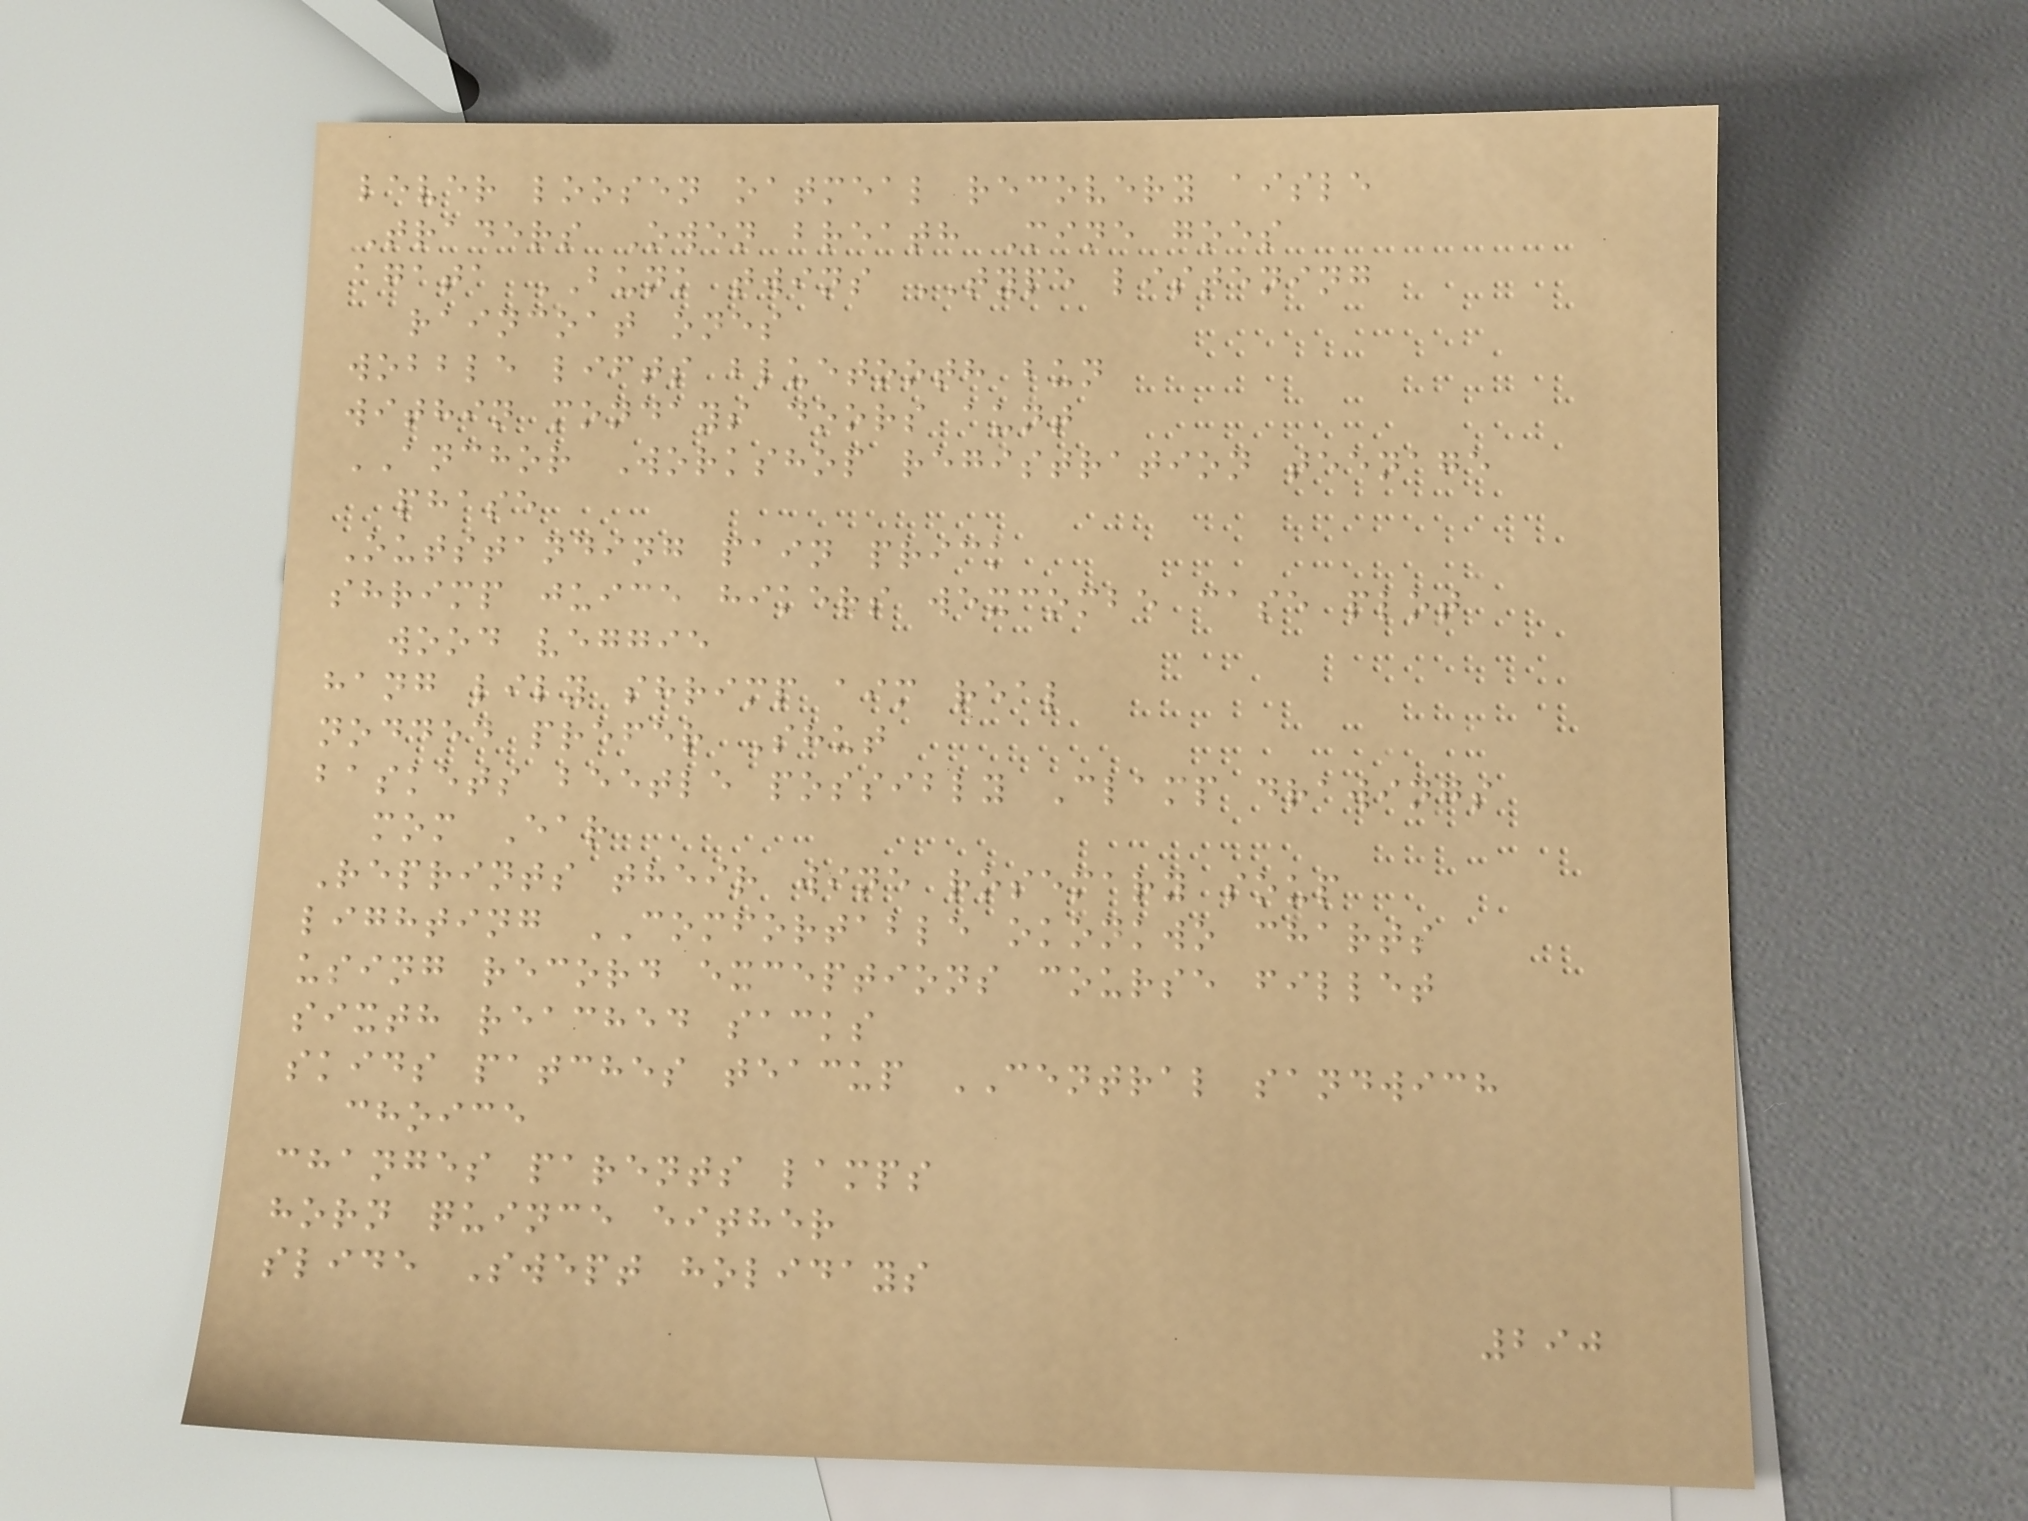lever loosen oatmeal recovery aisle
Traders Owen breath Mine goes
agata BUNK twins TYPE listening
raincoat ones
wobble lifts bluetooth bun
within mondays doors aunt
ANCHOR Workshop registration teenage
phase
Outstanding pain prick
shrimp juice hikers wexcombe case plot
wood veggie
hang lily shrimp aim real
nodded prefer Shut
baskets beetle possibly Clamp drawings
mom Ear
Reprints their wine rosemary soup
lighting COMFORTABLE okonkwo charts
using record exceptions course fillet
sixth reached sacks
skids patches teacup CENTRAL sandwich
choice
changes parents lamps
horn quince either
slide Swept holidays
290
